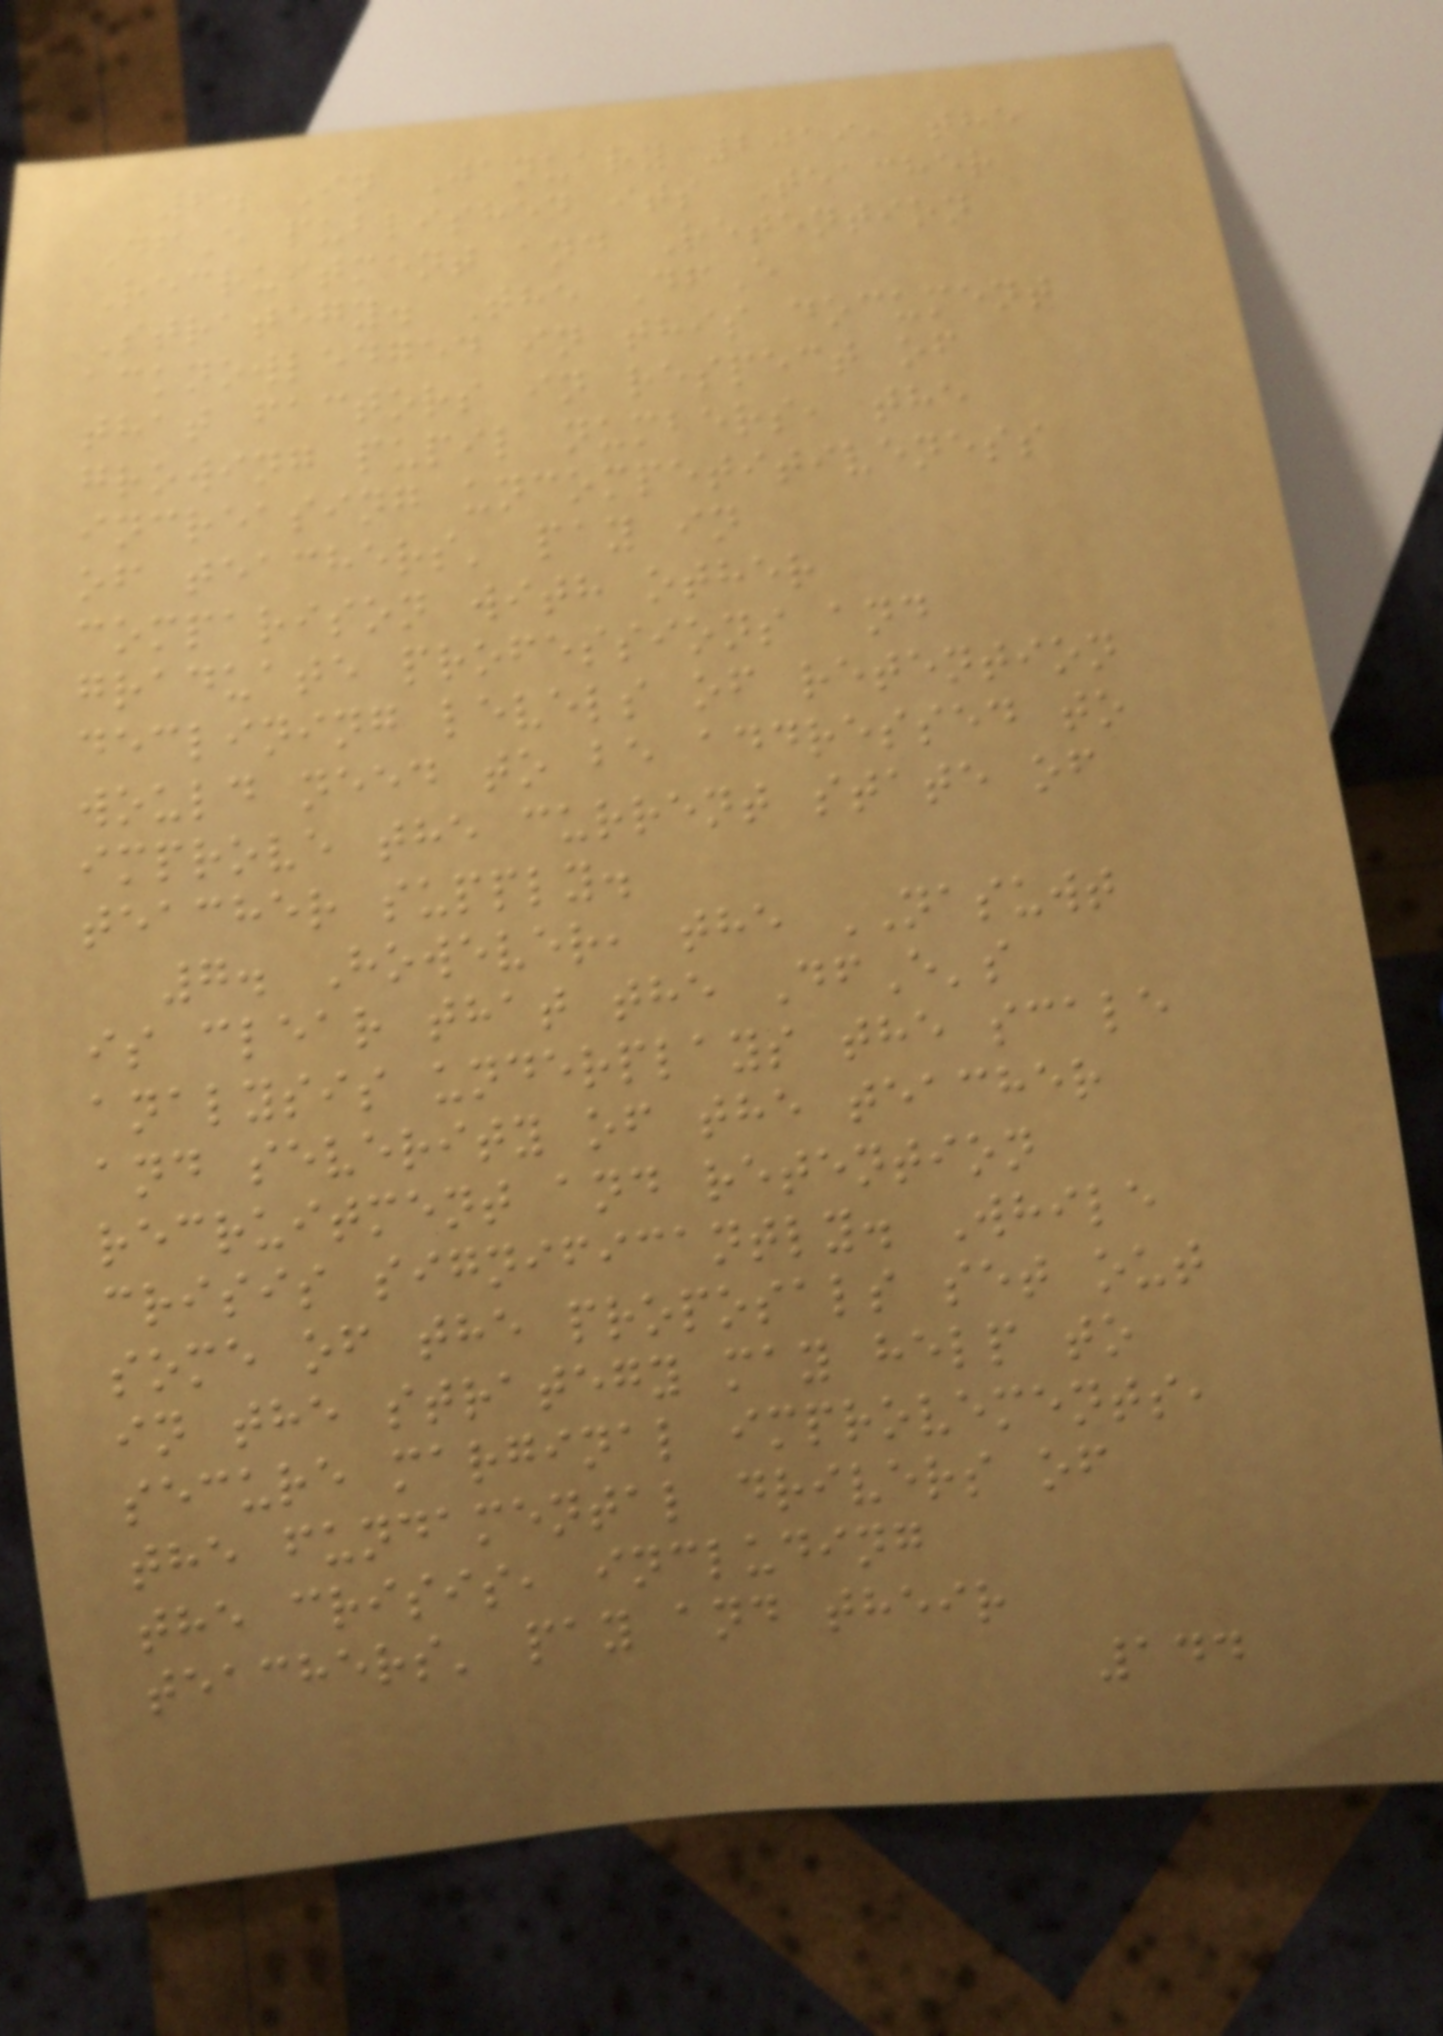6. In January 2019, the
DfE published its Teacher
Recruitment and Retention
Strategy. The DfE
acknowledged in this document
that factors in respect of
growing pupil numbers, the
increasing uncompetitiveness
of teachers' pay in
comparison with other
graduate professions and
declining levels of retention
would need to be addressed to
improve the current state of
teacher supply.
7. However, the NASUWT
is clear that the DfE's
analysis underplays the scale
and severity of the teacher
recruitment and retention
crisis significantly. While
some of the proposals set out
in the strategy may help to
secure marginal improvements,
the fundamental drivers of
the crisis, including
teachers' pay and their
144
